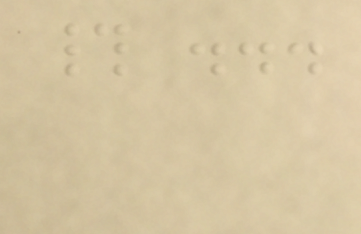# ...
